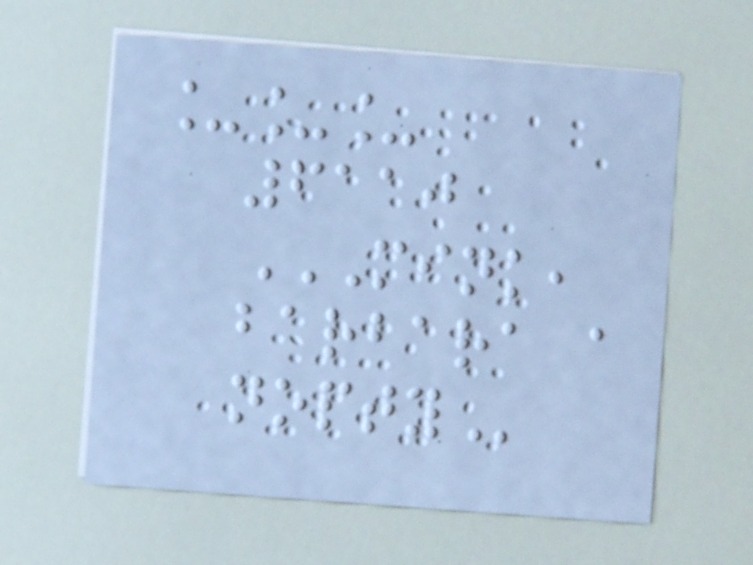___
6110
MINK,
BARBARA A
NOPTY
